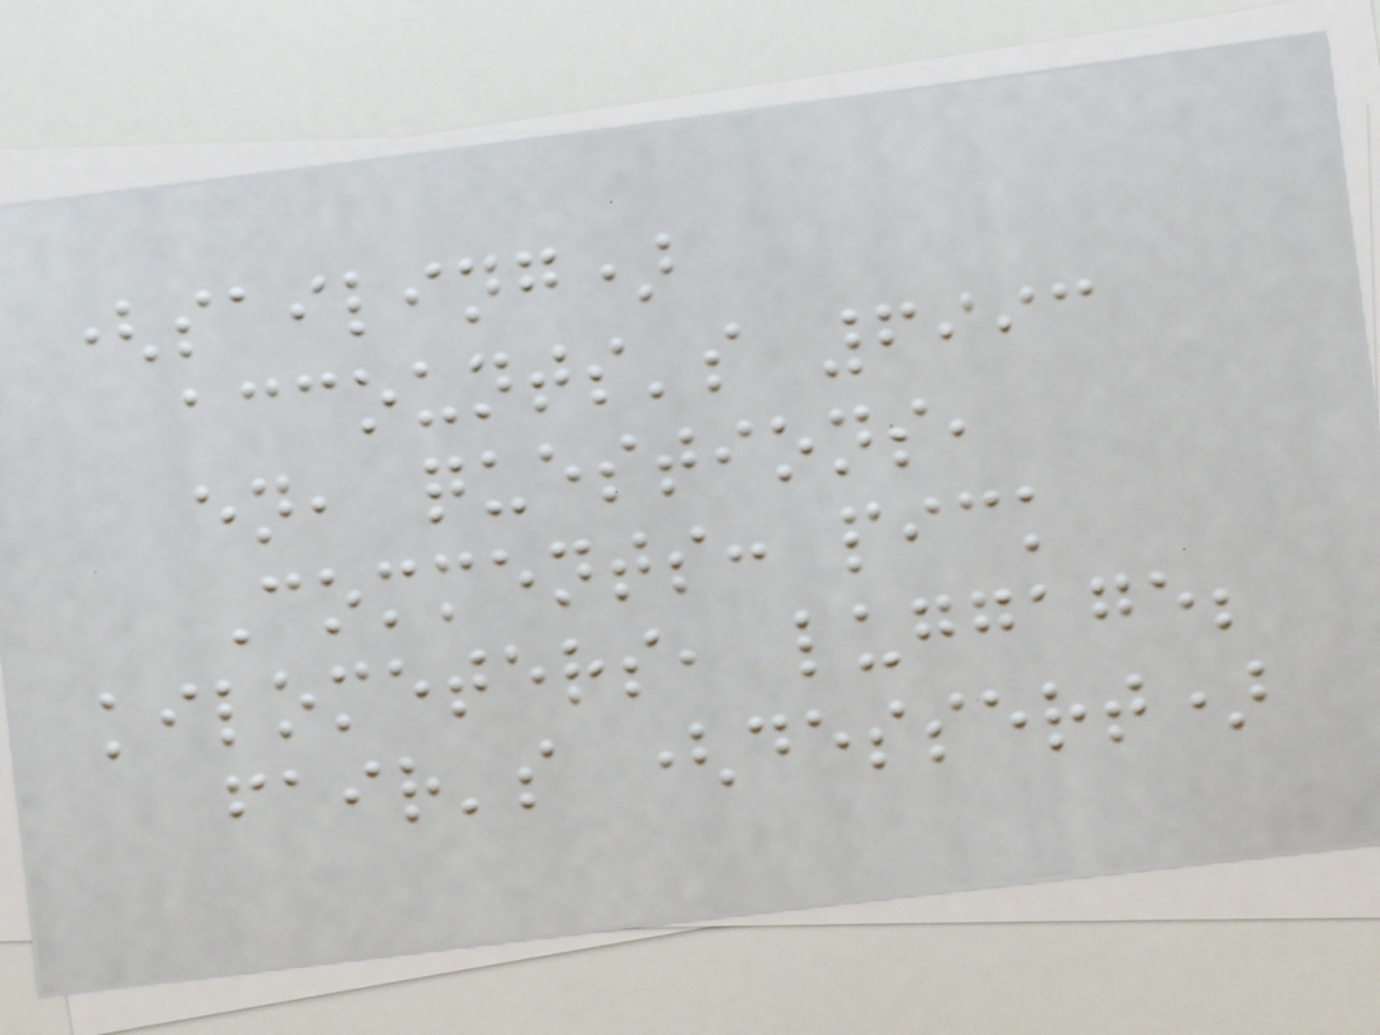(sailing)
accounts's 6993
en, questions,
Comments: pick
kilometers, luggage;
fair's (dessert)
